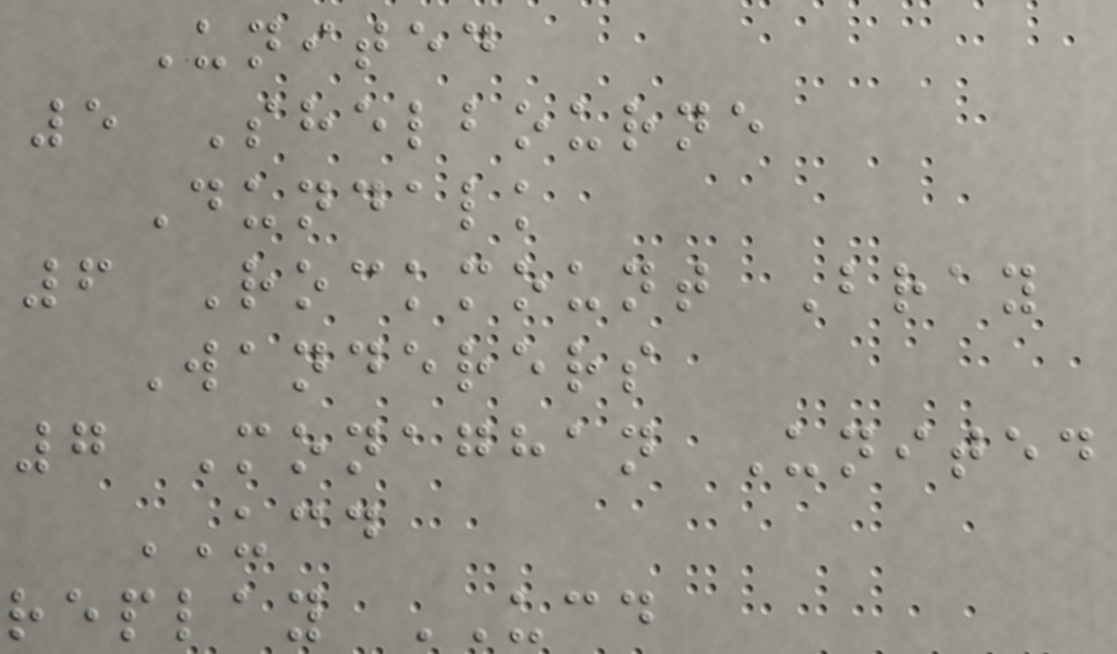United
5 Shelbourne
Dundalk
6 Rockmount Bray
Wanderers
7 Monaghan United
UCD
replay UCD
